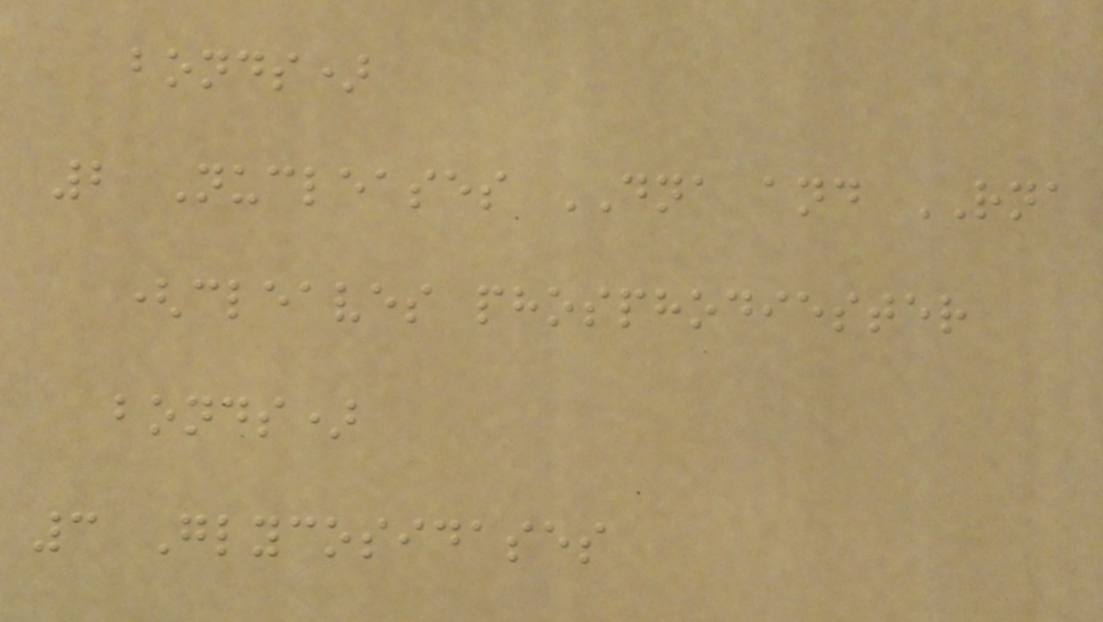bonds)
2 Nucleases DNA and RNA
(cleaves phosphodiester
bonds)
3 Glycosidases
